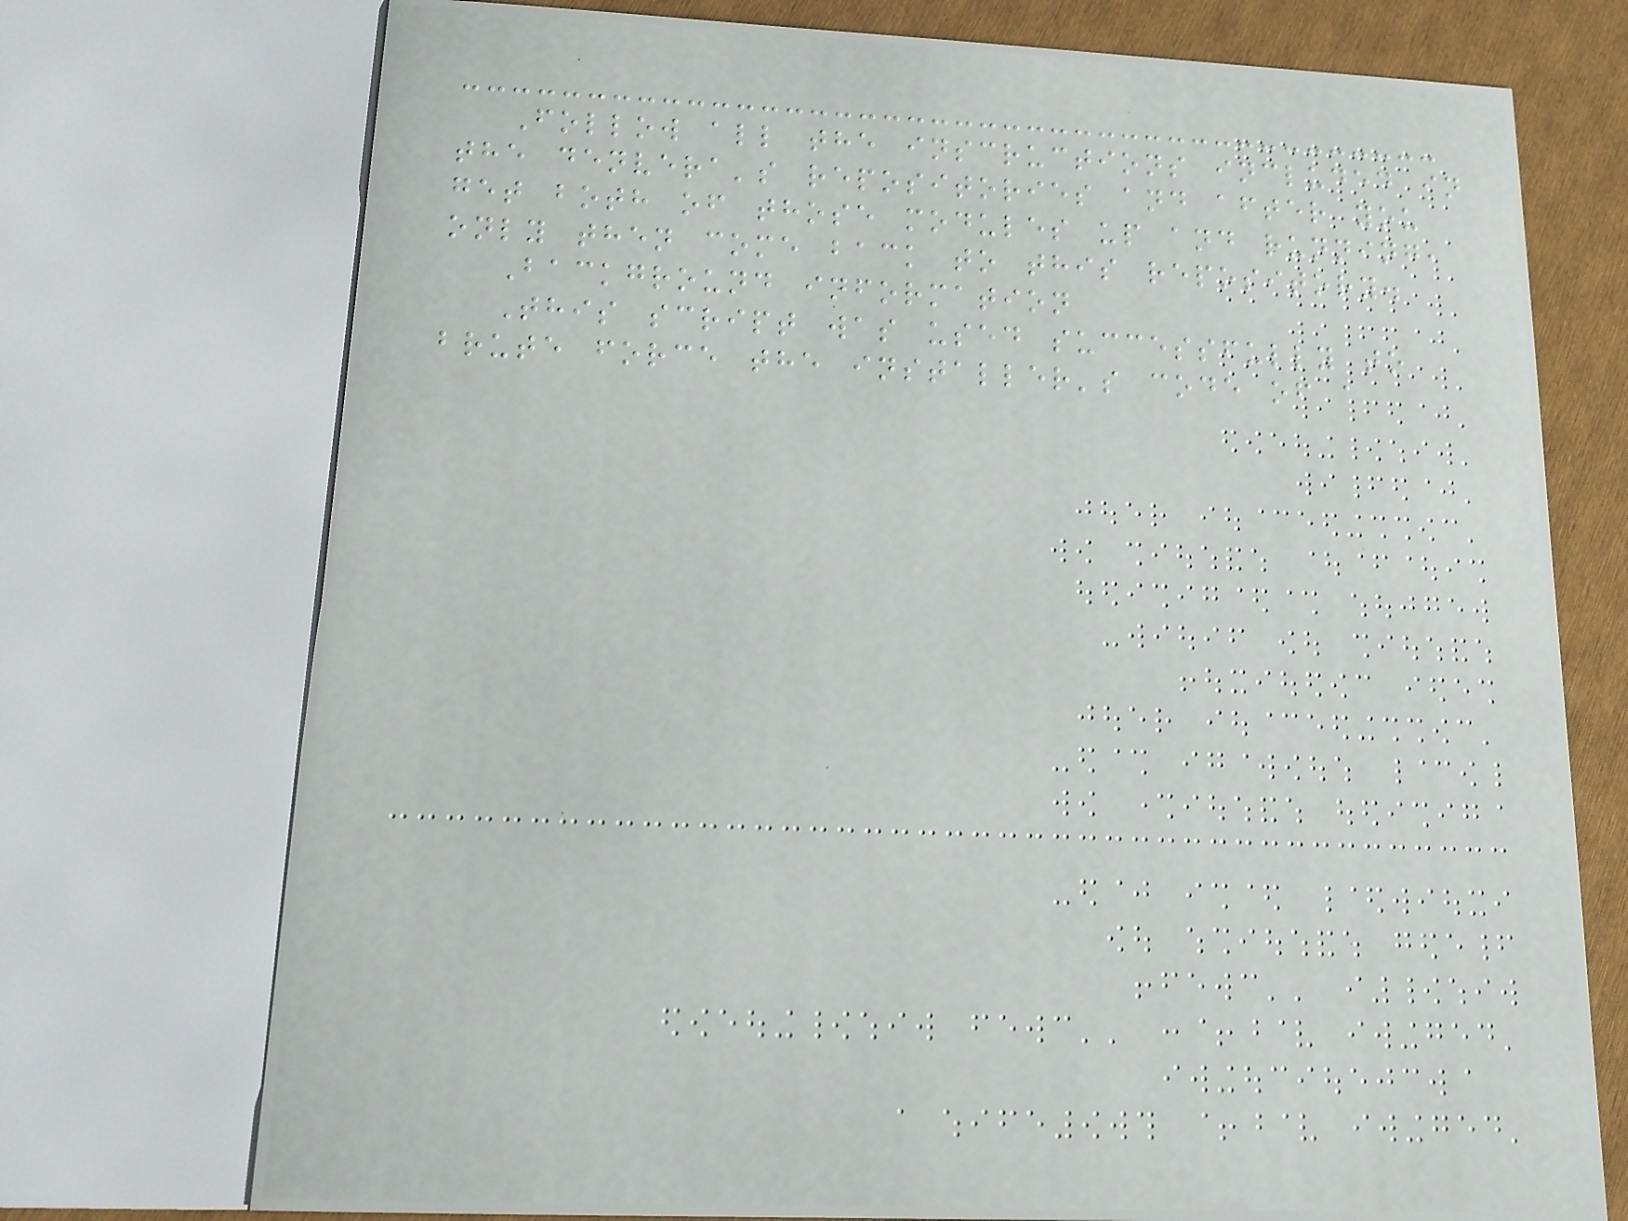Follow all the inscructions included in
the denvera's repositories and after you
get both of those modules up and running,
only then come back to this repository.
Background information
This script was used successfully to
brute force the installer's code of a
